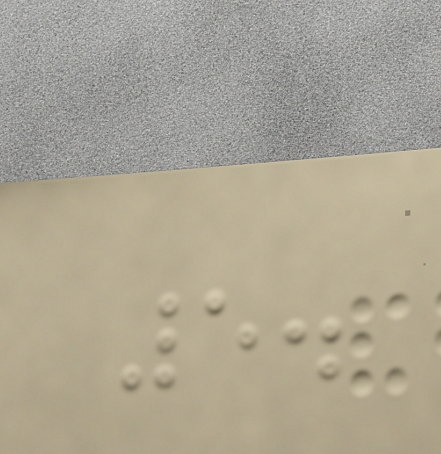5.
